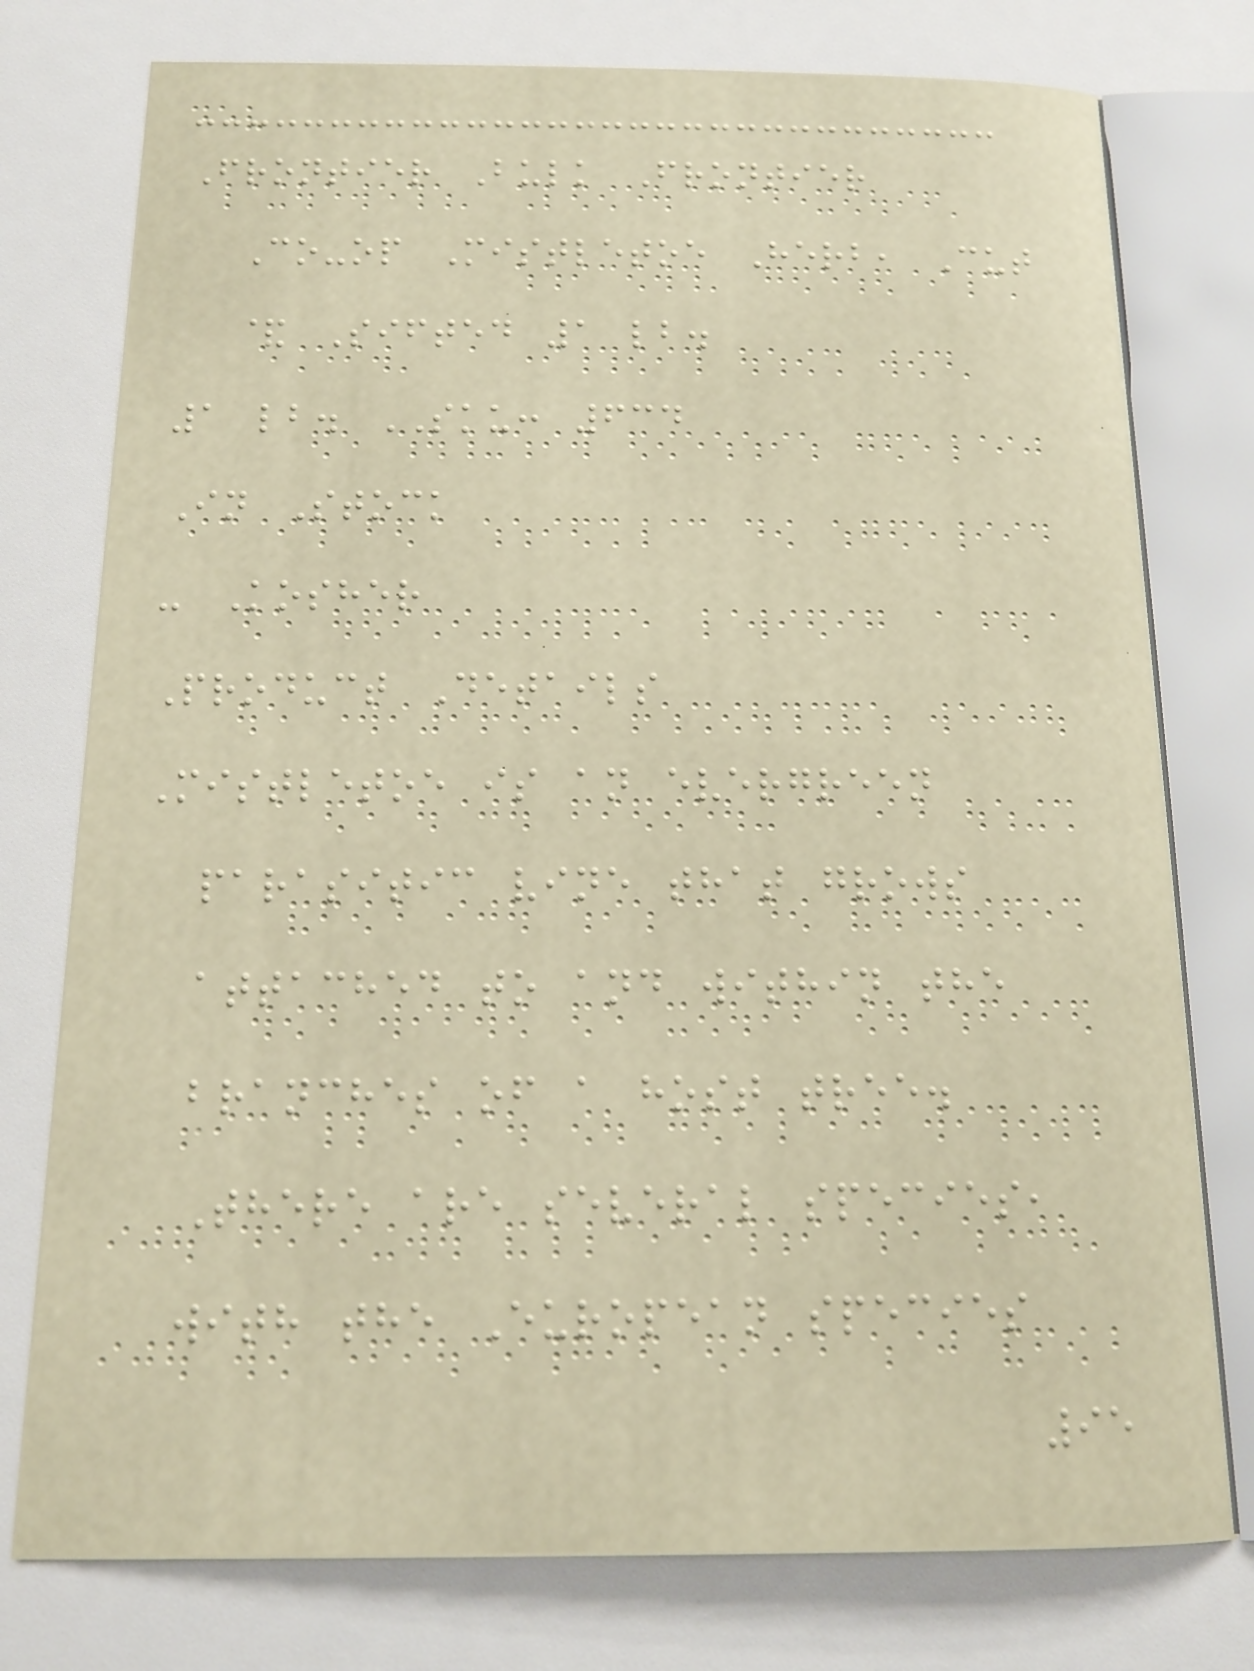Frontier Bulk Frontier
Co-op Mistletoe Herb, Cut
& Sifted 1 lb.
1 lb. SKU: 634
In Stock
- Kosher
Product Details
Mistletoe is an evergreen
parasitic vine that grows
attached to and within the
branches of a host tree.
There are several species,
with the European species
95
